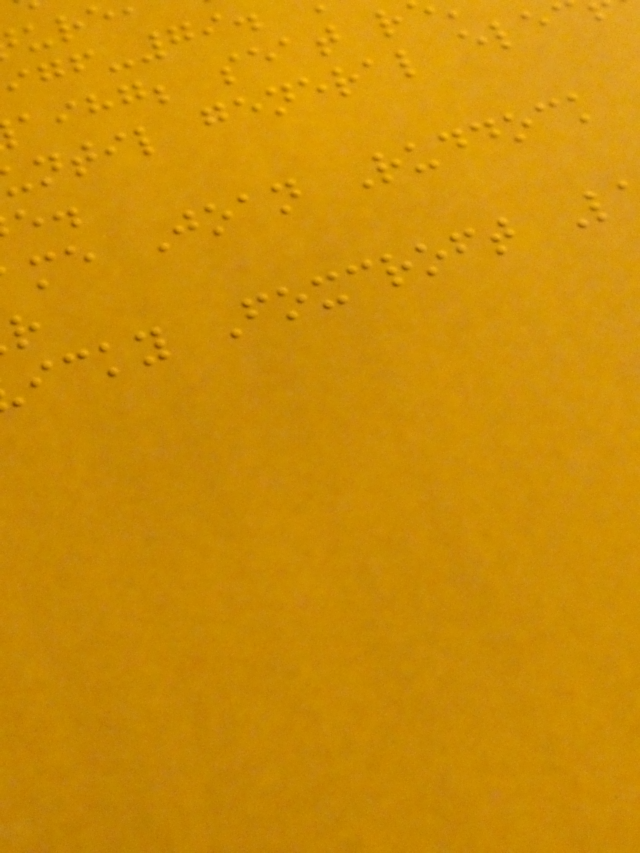aihg; seat r
ntil general ele
me Joan Ruddock
icky Foxcroft L
